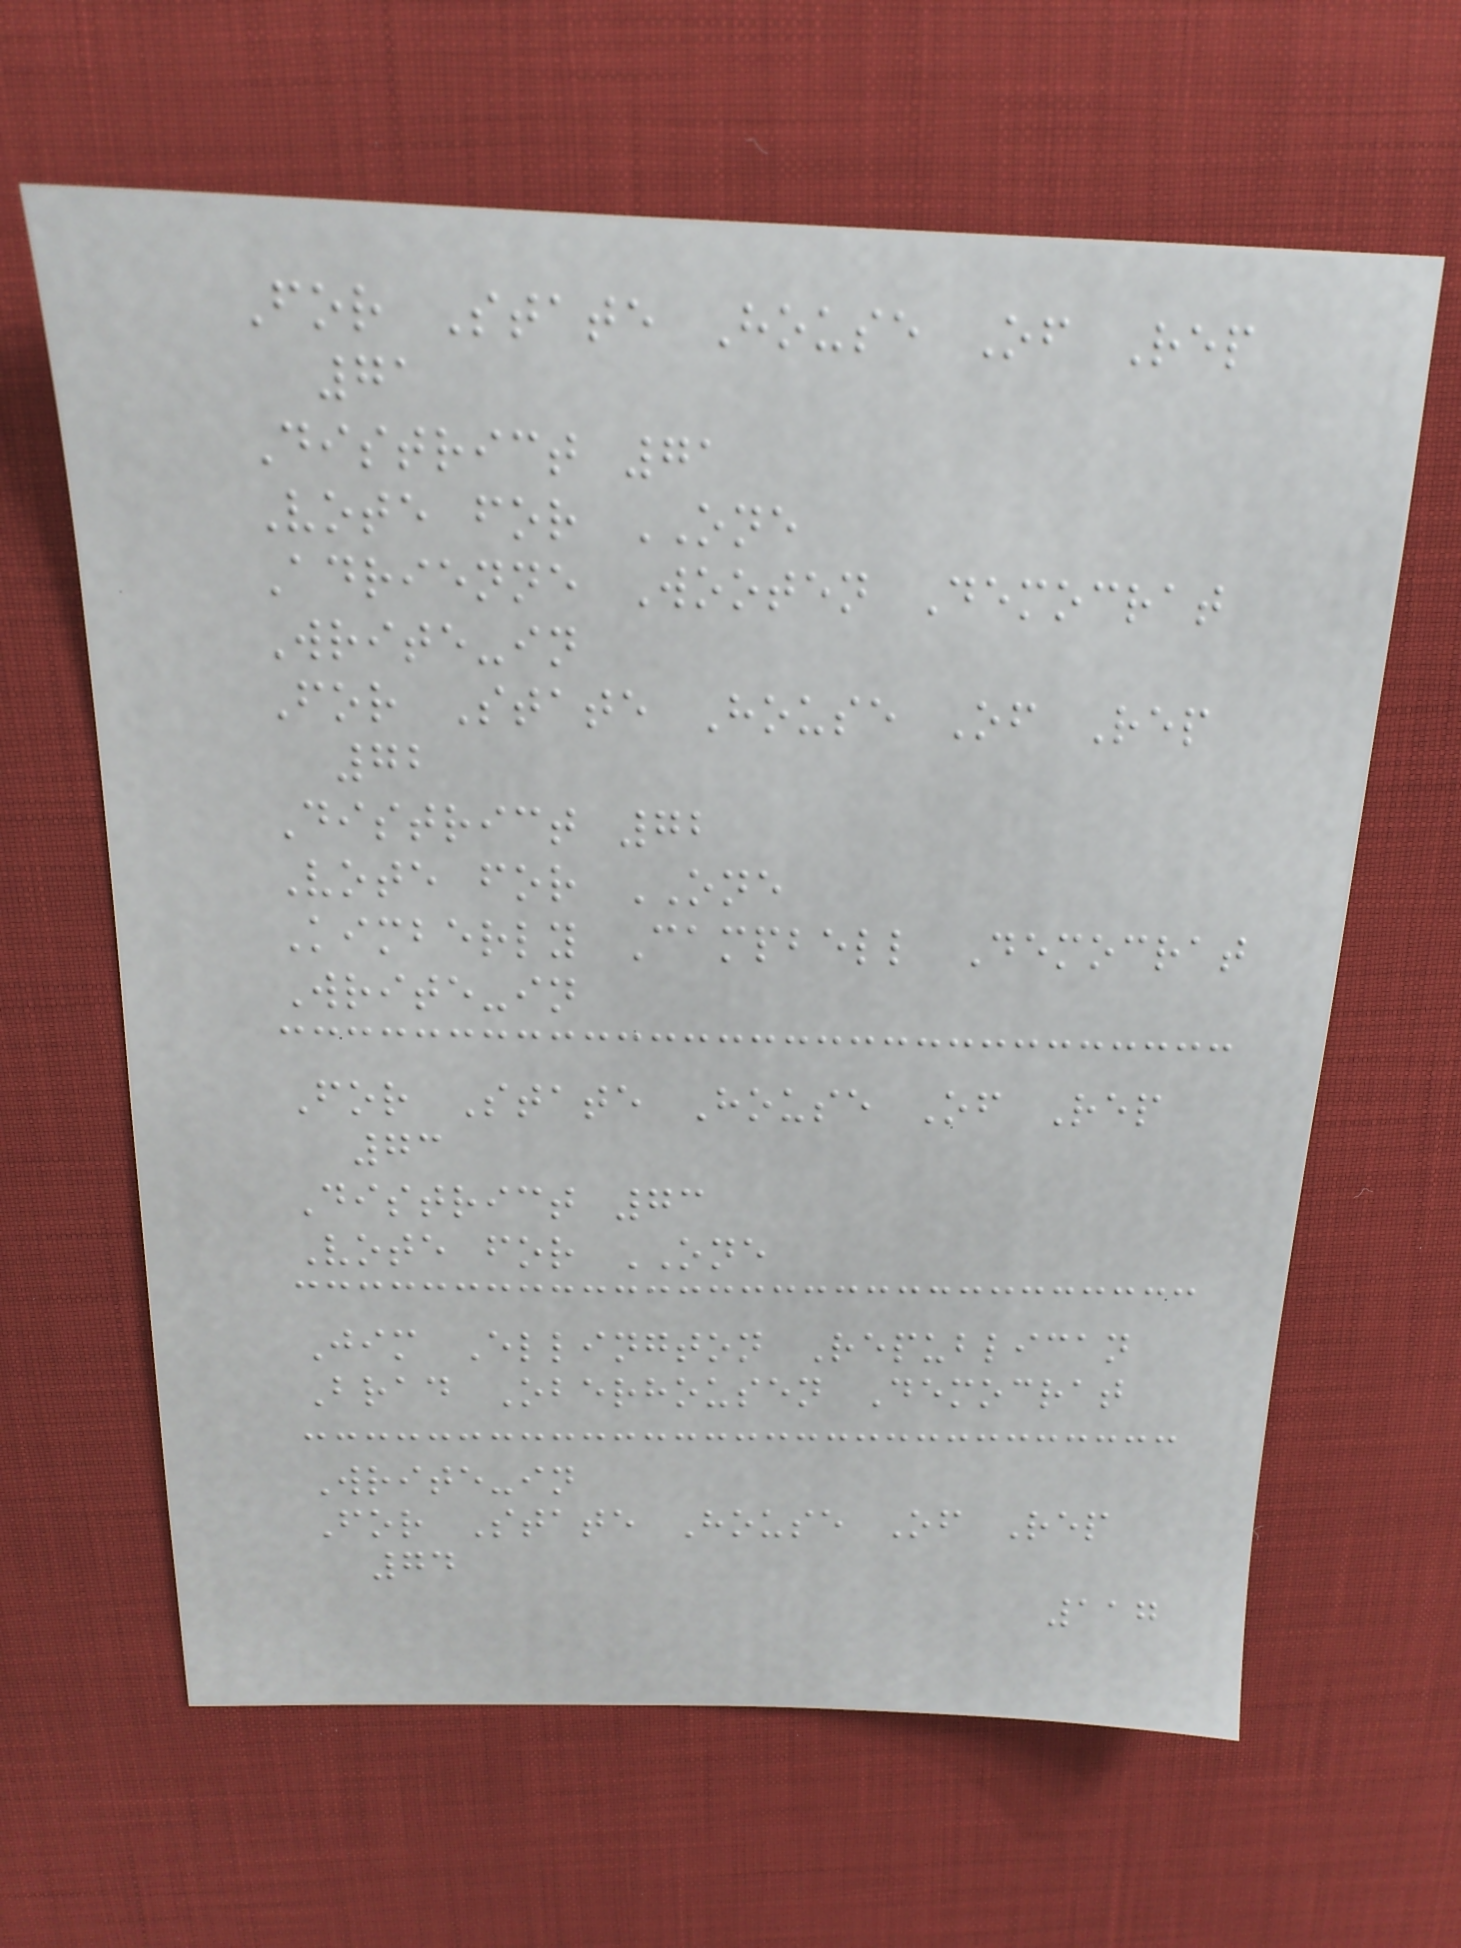For State House Of Rep
71
District 71
Vote for ONE
Adrienne Wooten Democrat
Write-in
For State House Of Rep
72
District 72
Vote for ONE
Kimberly Campbell Democrat
Write-in
For State House Of Rep
73
District 73
Vote for ONE
Jim Ellington Republican
Brad Oberhousen Democrat
Write-in
For State House Of Rep
74
117
